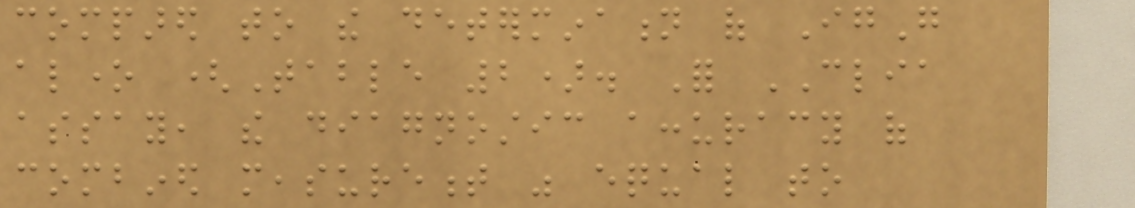compared to the determination of IgG
alone (Table 2). For CLIA
assay, the diagnostic accuracy of
combined measurement was equal to
